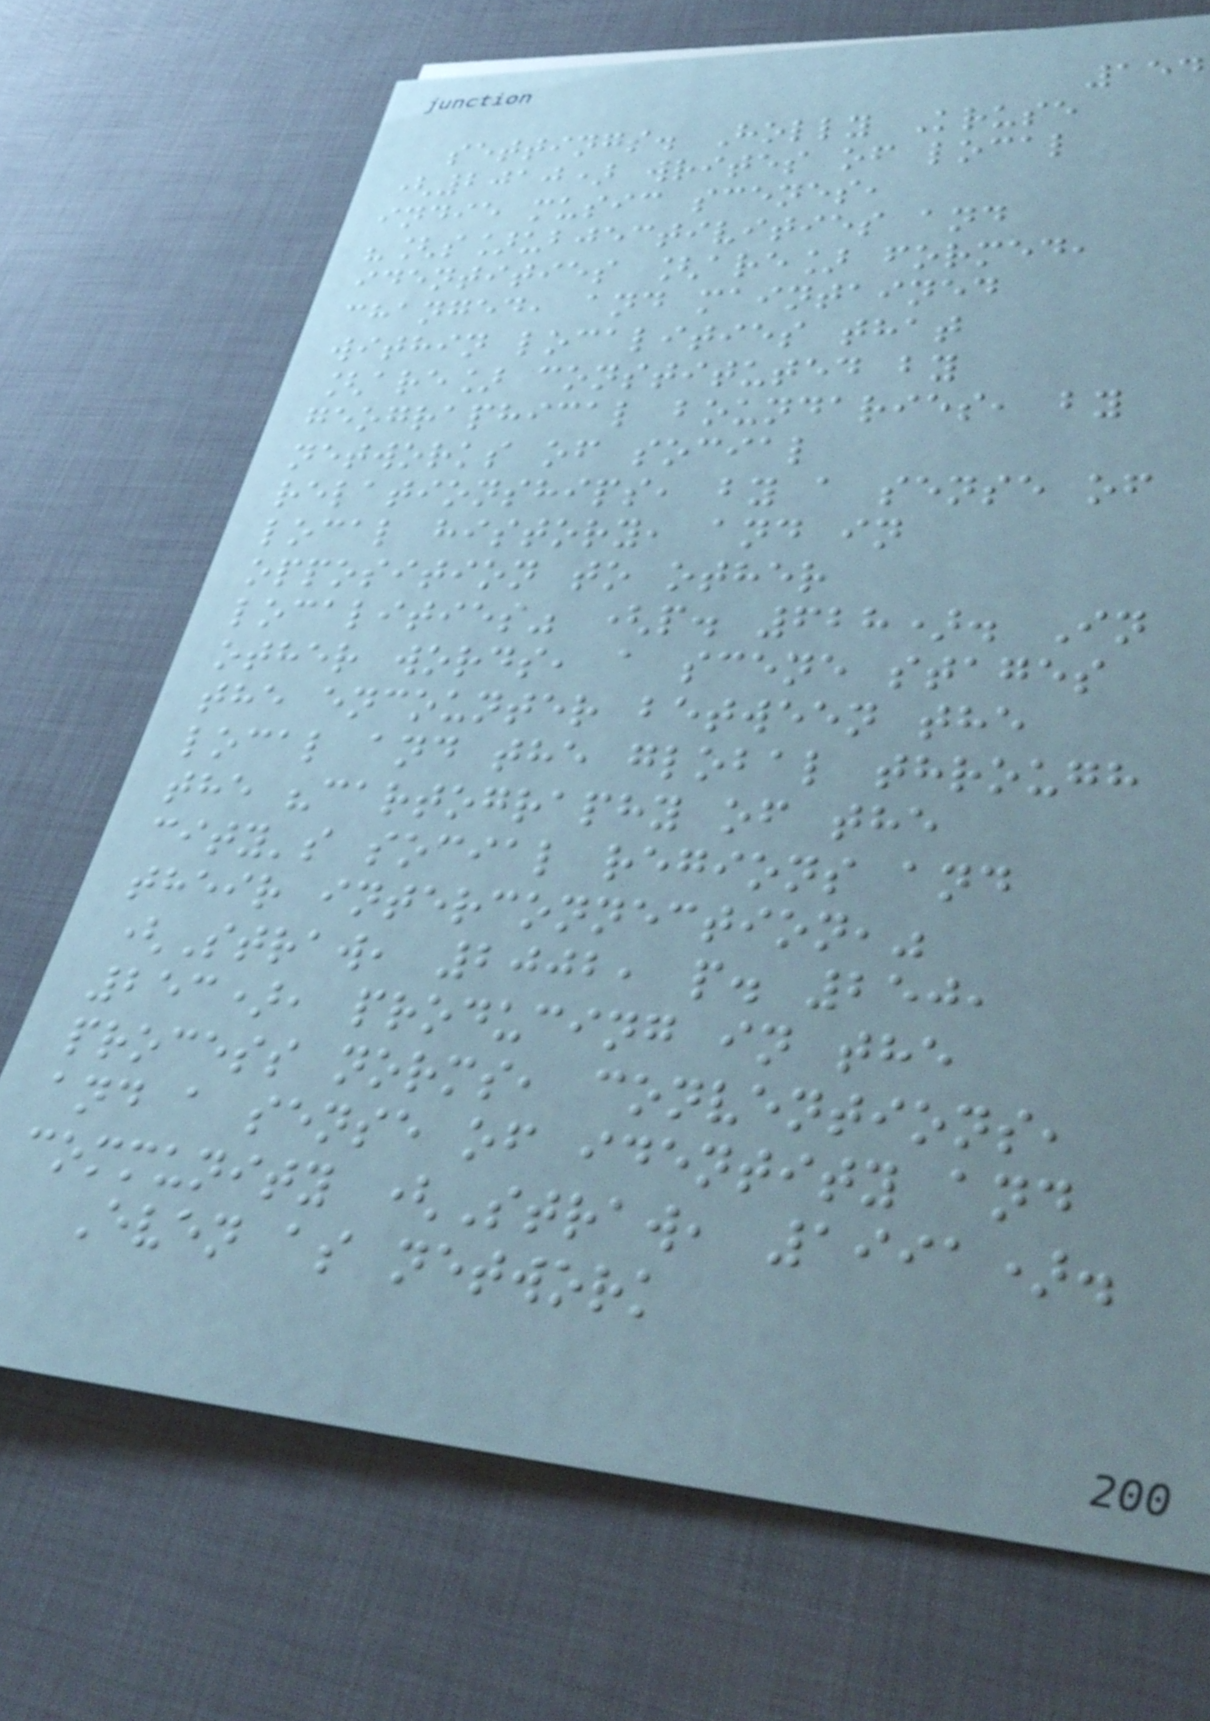154
settings. Holly Kruse
(2010) writes of local
indie music scenes,
"[s]ubjectivities and
identities [are] formed,
changed, and maintained
within localities that
[are] constituted by
geographical boundaries, by
networks of social
relationships, by a sense of
local history, and in
opposition to other
localities" (p. 628). In
other words, a scene stages
the encounter between the
local and the global through
the "cartography of the
city's social regions and
their interconnection,"
(Straw, 2002, p. 250,
253), producing in the
process norms, conventions,
and a sense of identity and
community (Straw, 1991).
Even as network
